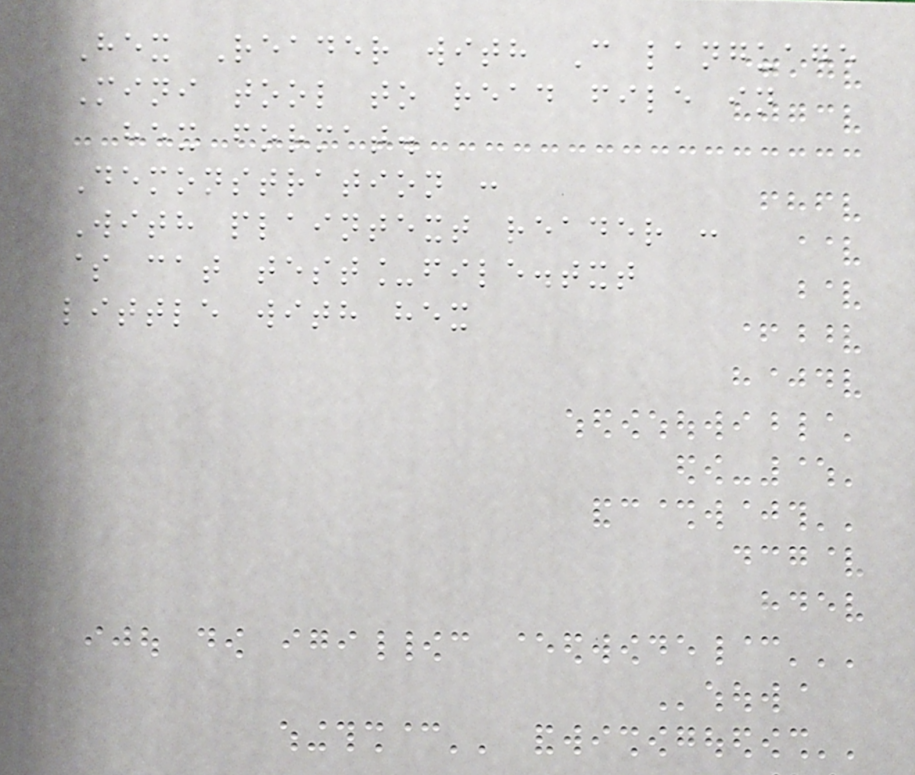Hex Reader with C language
Mini tool to read file in
hex format.
Demonstration :
With plaintext reader :
$ cat test_file.txt
little with hex
